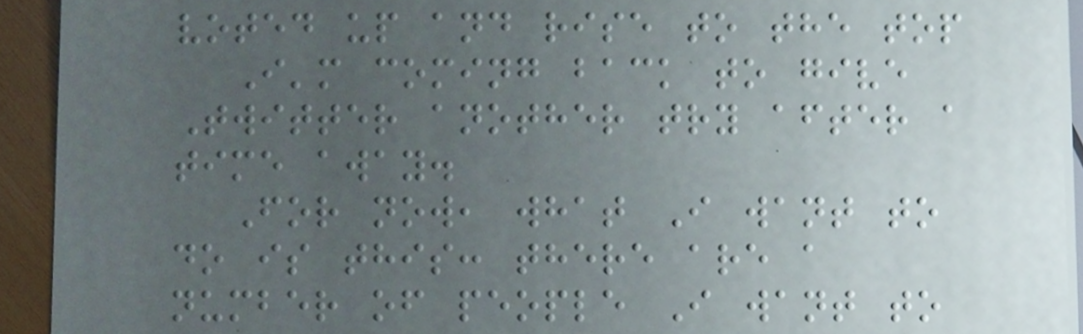voted up and rise to the top
I'm coming back to give
Twitter another try after a
time away.
For now, what I want to
do is this: there are a
number of people I want to
